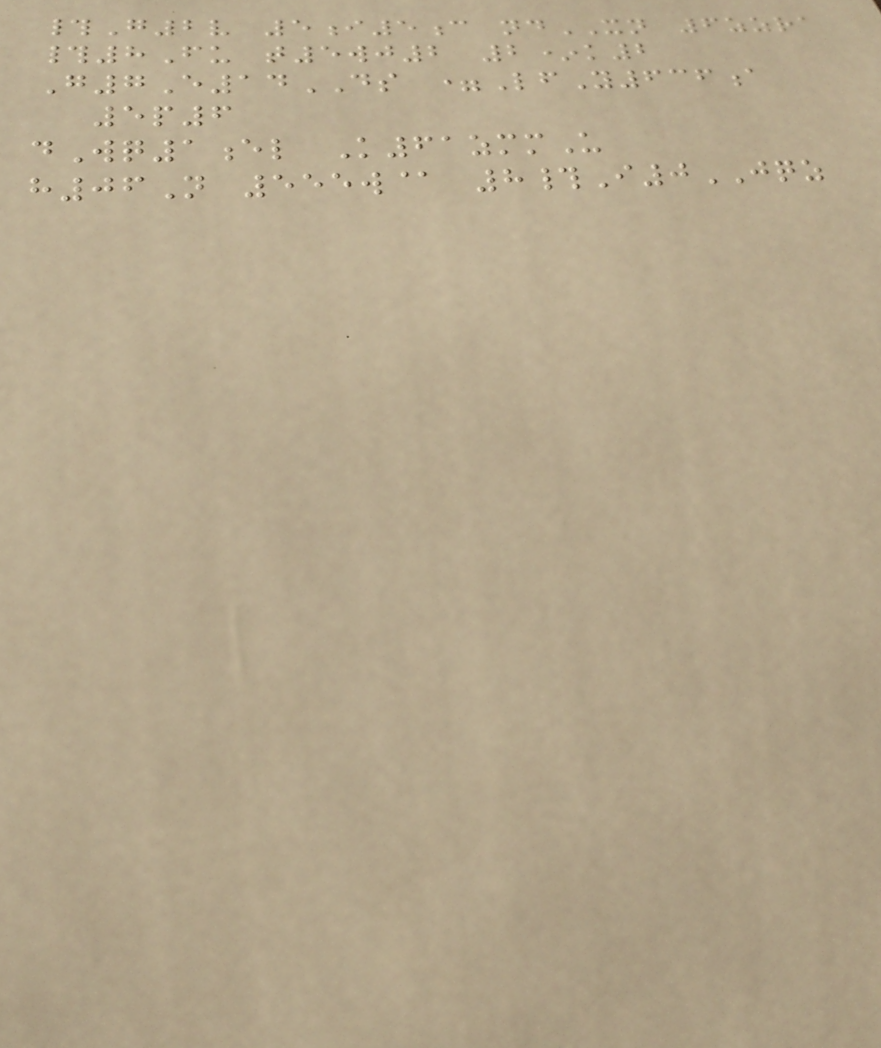#G2v 5i5c ndXN 6zzra
#8Fu t5wj2 2*k2
G7E14DS =LfY636a
5p6
dWq1el K61zmmU
h06N 555w@ 8#I0JQZ
